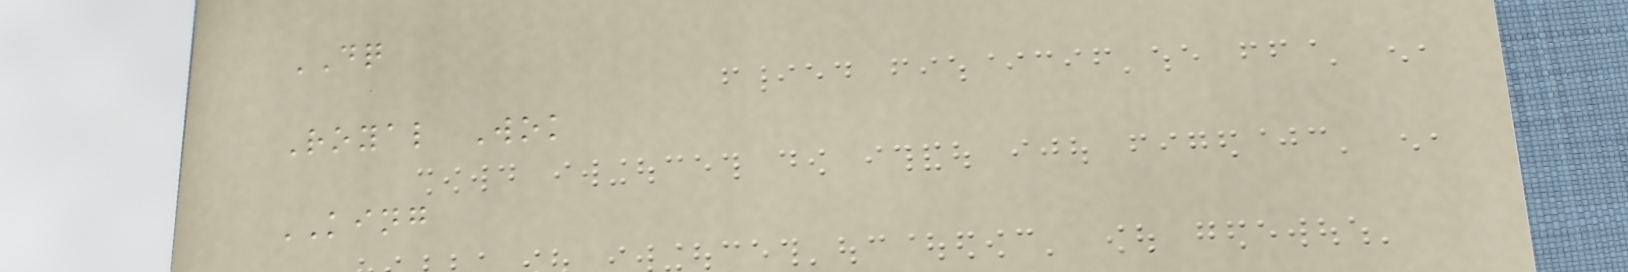DQ
Royal Wok
KING
